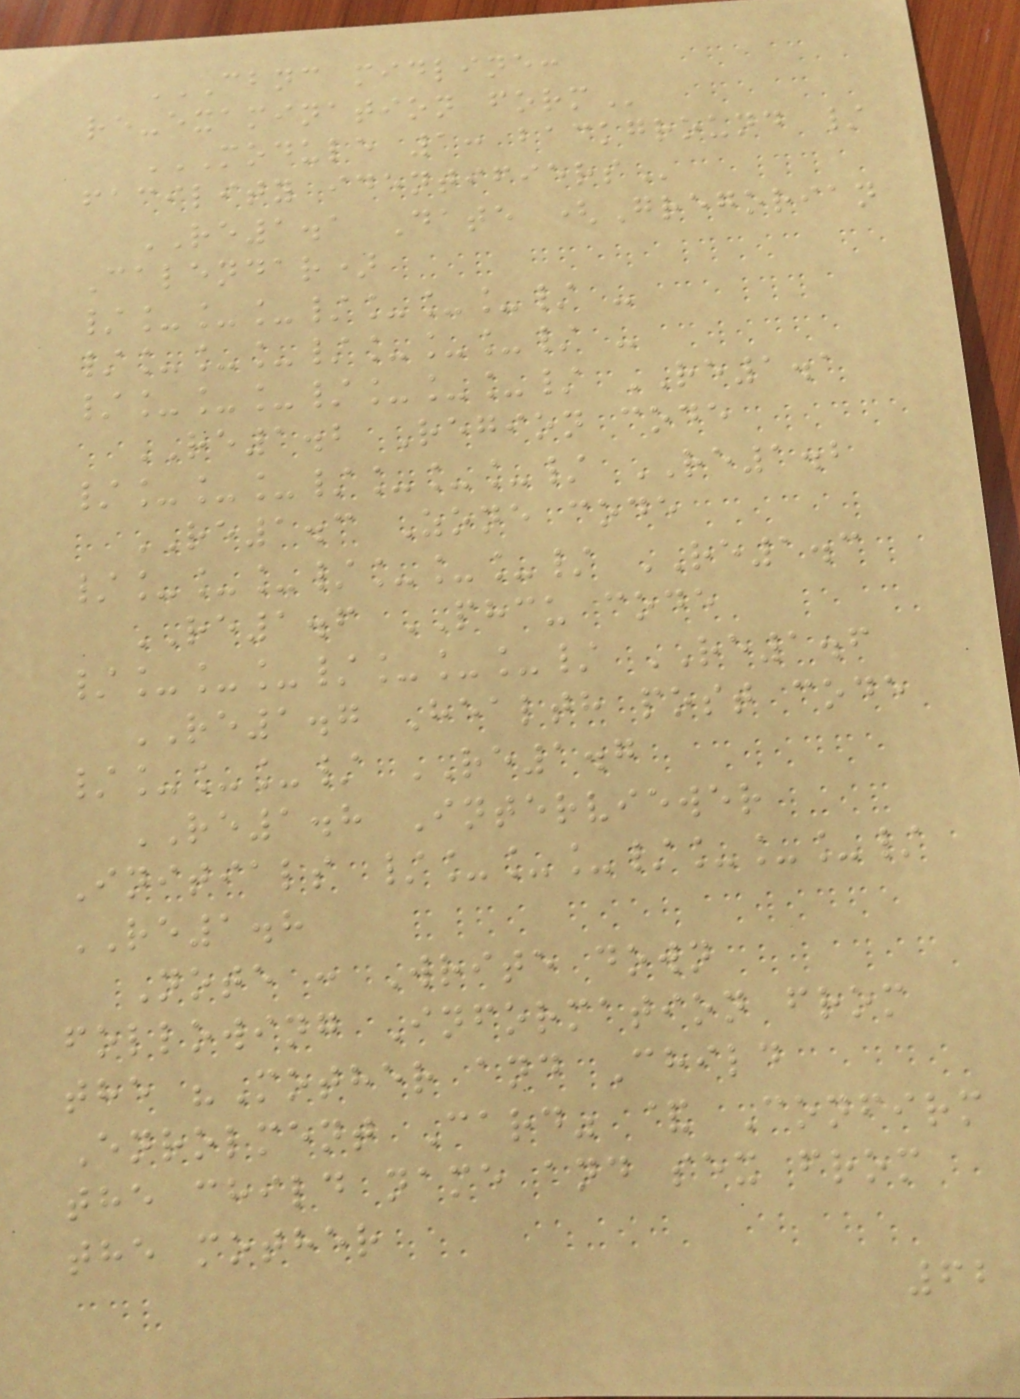CBNC MIDLINE:
RE-EXAMINATION FORM
MODULE 1: BACKGROUND /
FACILITY IDENTIFIERS
RE1.1 Date (Gregorian
Calendar)
/___/___/ -
/___/___/ -
/___/___/ RE1.1
RE1.2 Region code
/___/___/ RE1.2
RE1.3 Zone code
/___/___/ RE1.3
RE1.6 PHCU code
/___/___/ RE1.6
RE1.7 Health post code
/___/ RE1.7
RE1.8 Interviewer
Initials /___/___/
RE1.8
Note : Write down
following Information from
the "Mother and Child
Enrolment Card" & Confirm
the child name and sex from
the mother
62
